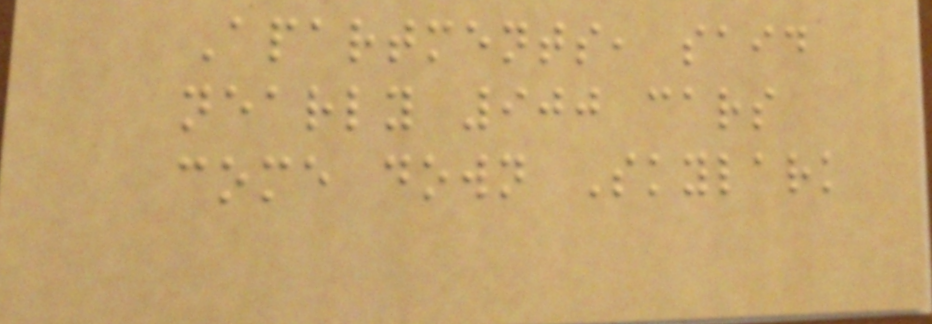Apartments, said
nearly 900 cars
come down Skylark
